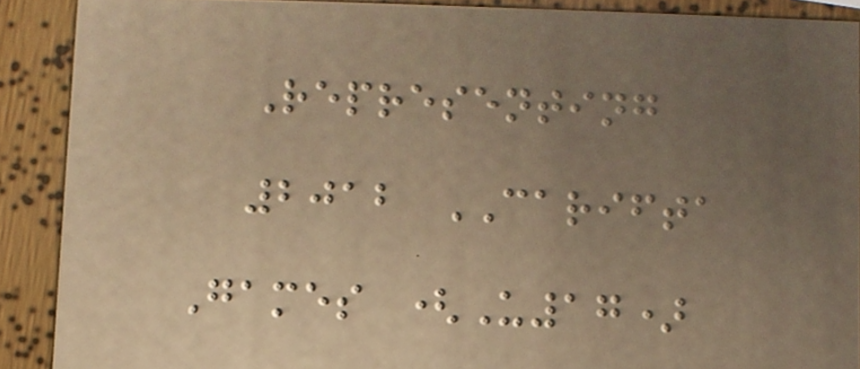Representing
2012 CARIFTA
Games (U17)
